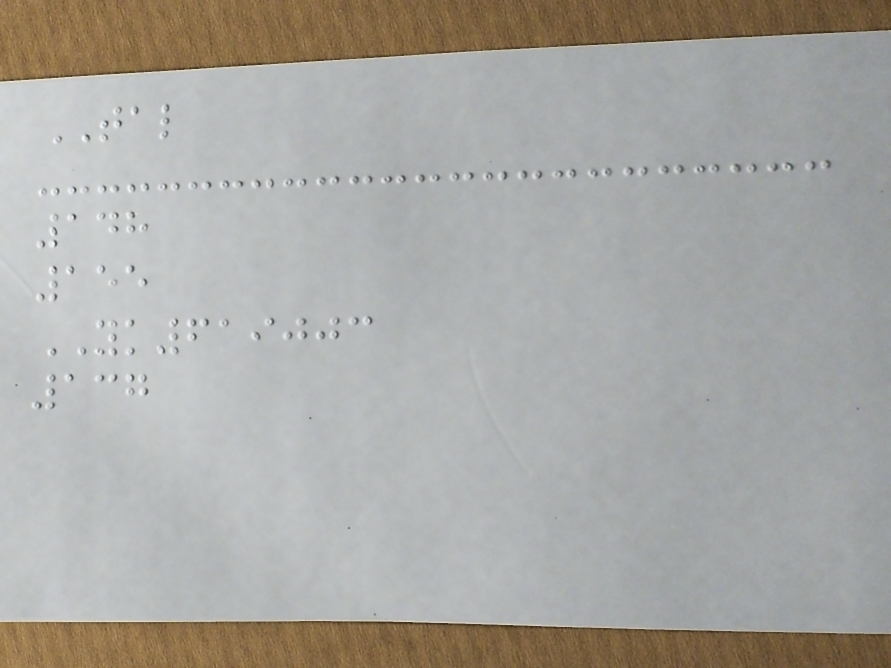TAL
148
155
YK619003
137
